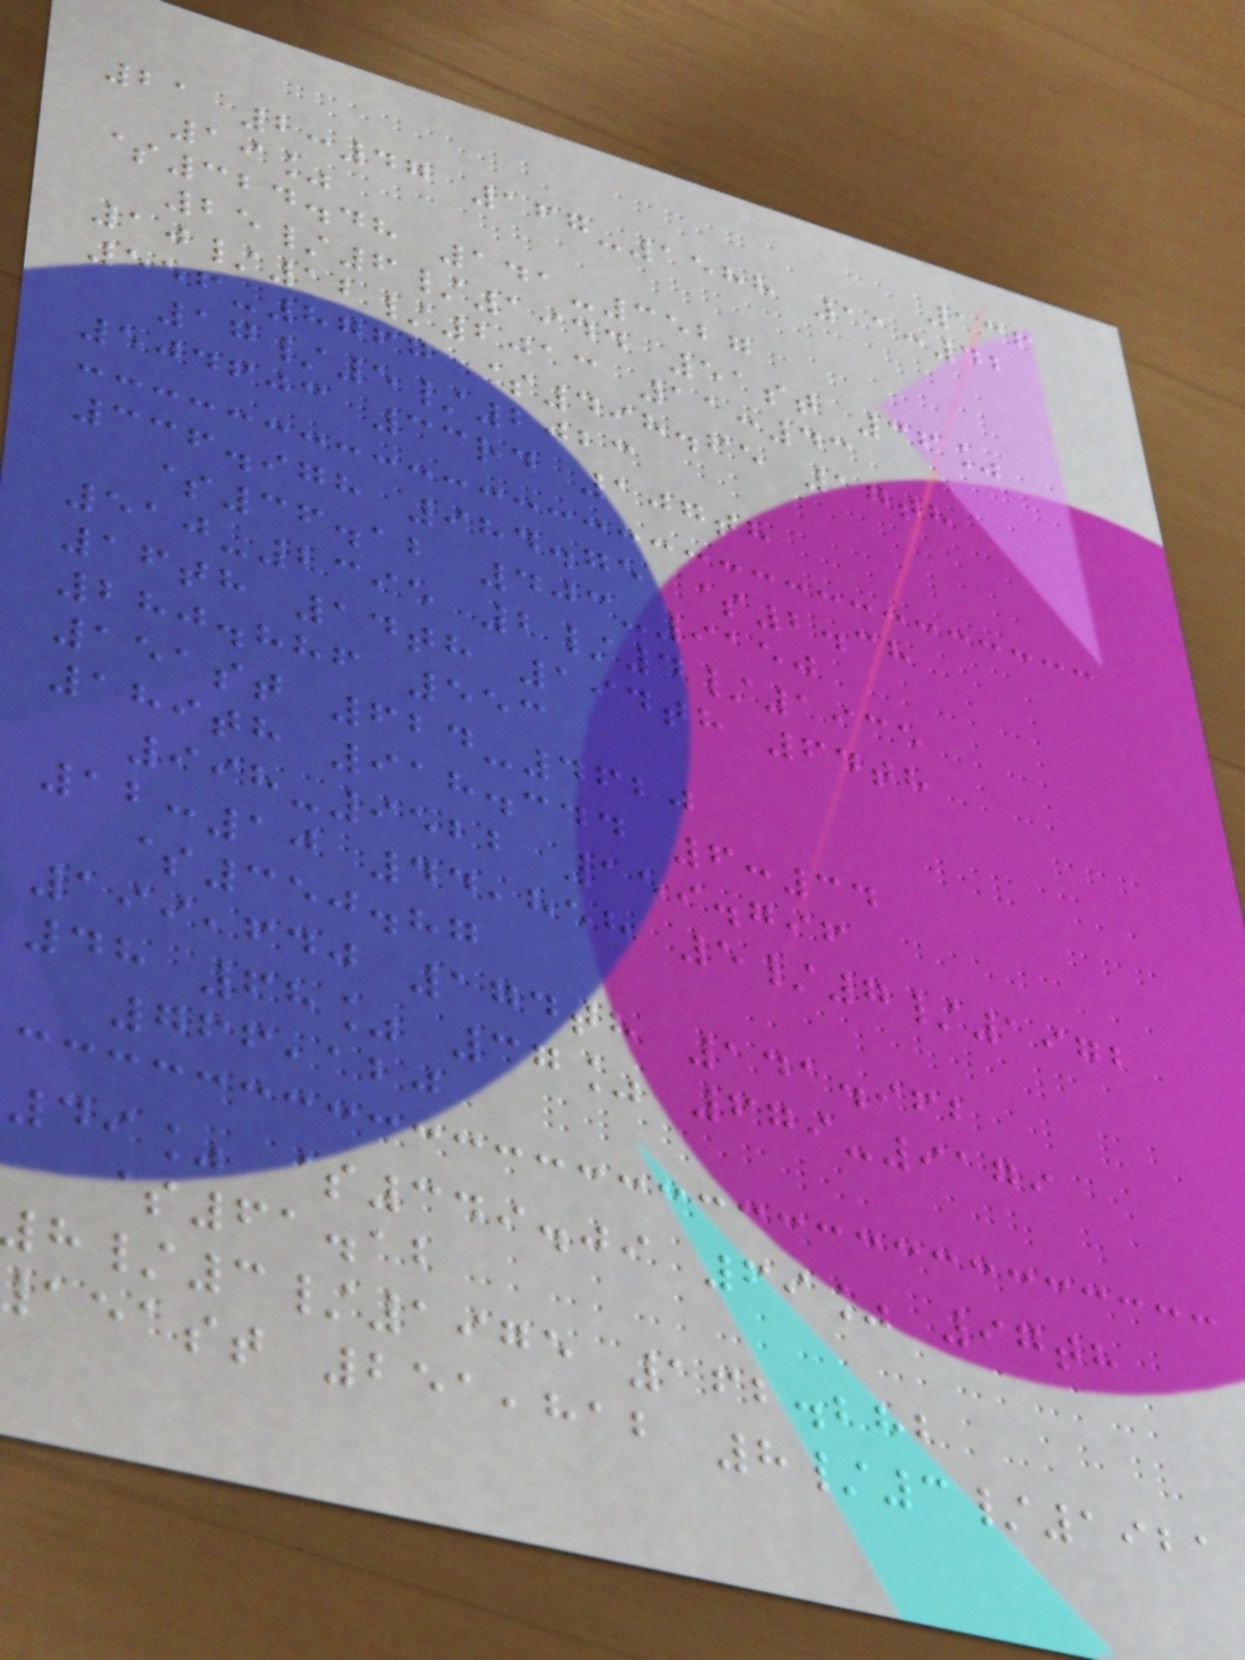136
21 2:47 167-1588 11:42
19%
$324.48 141-3527
25/6/1944 51st 36%
10/12/2013 11:43
556-8767 $498.65 17th
17/5/2023
504603 33rd 107th
336.978 984.75 $2.38
$36.12 403-9150
510-2395 2/4/1935
16th 14th 194th 64th
280.886 553
151st 624-4620
189th 918.344 6:34
998-9522 159.796
12:10 44,858 5/7/1972
$350.87
199,640 174th 141.962
48 68% 37% 679-9179
766,120
49% $349.09 69% 97th
$61.12
/3/1975 162.282
aeast 251,812 8/3/1921
